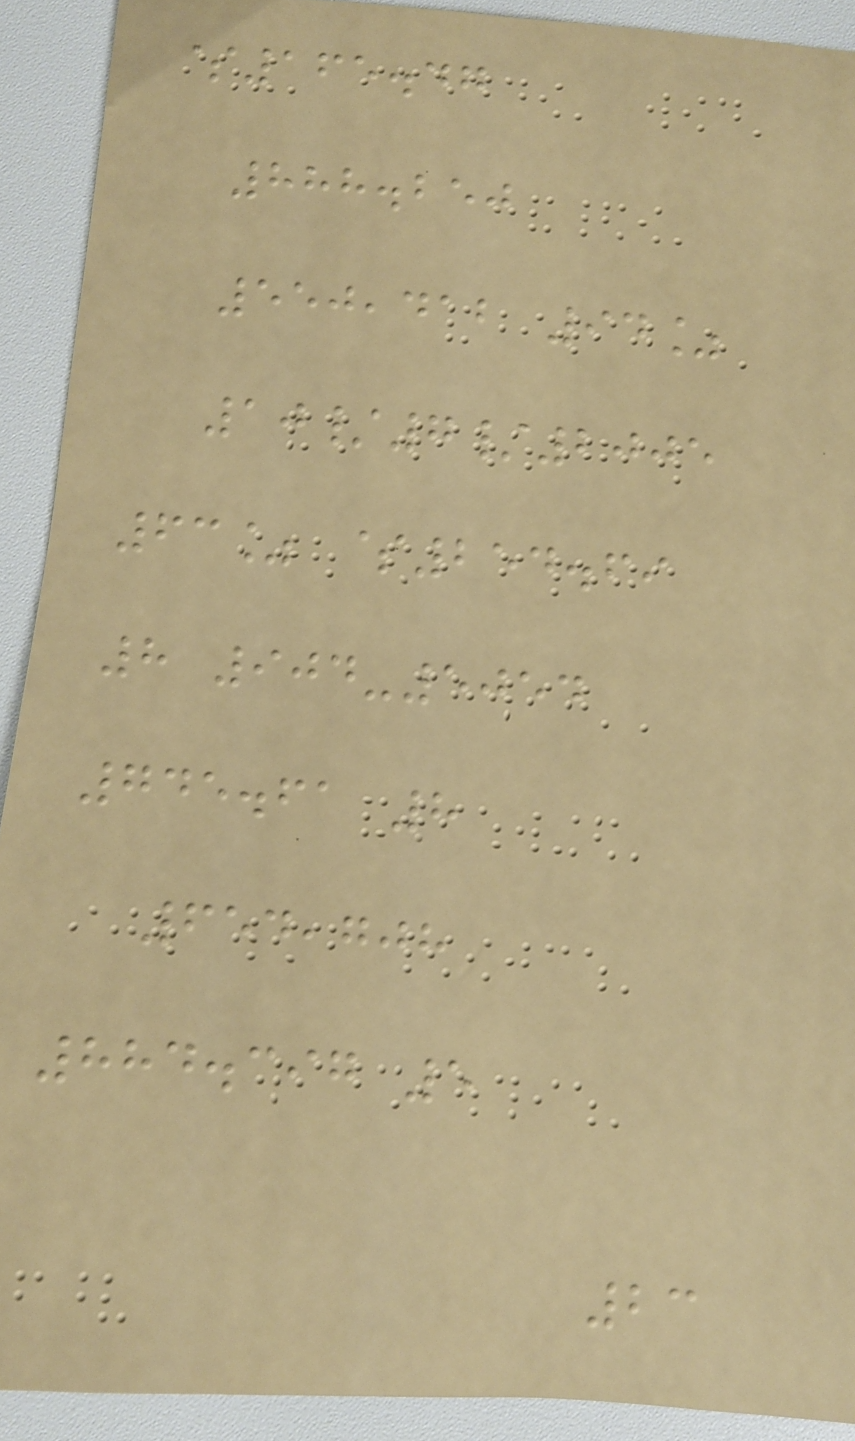$165.47
888.250
550,412 94%
10/7/2005
63% $254.69
8 904-5054
745.61 8
654,708
884.397 5
23
